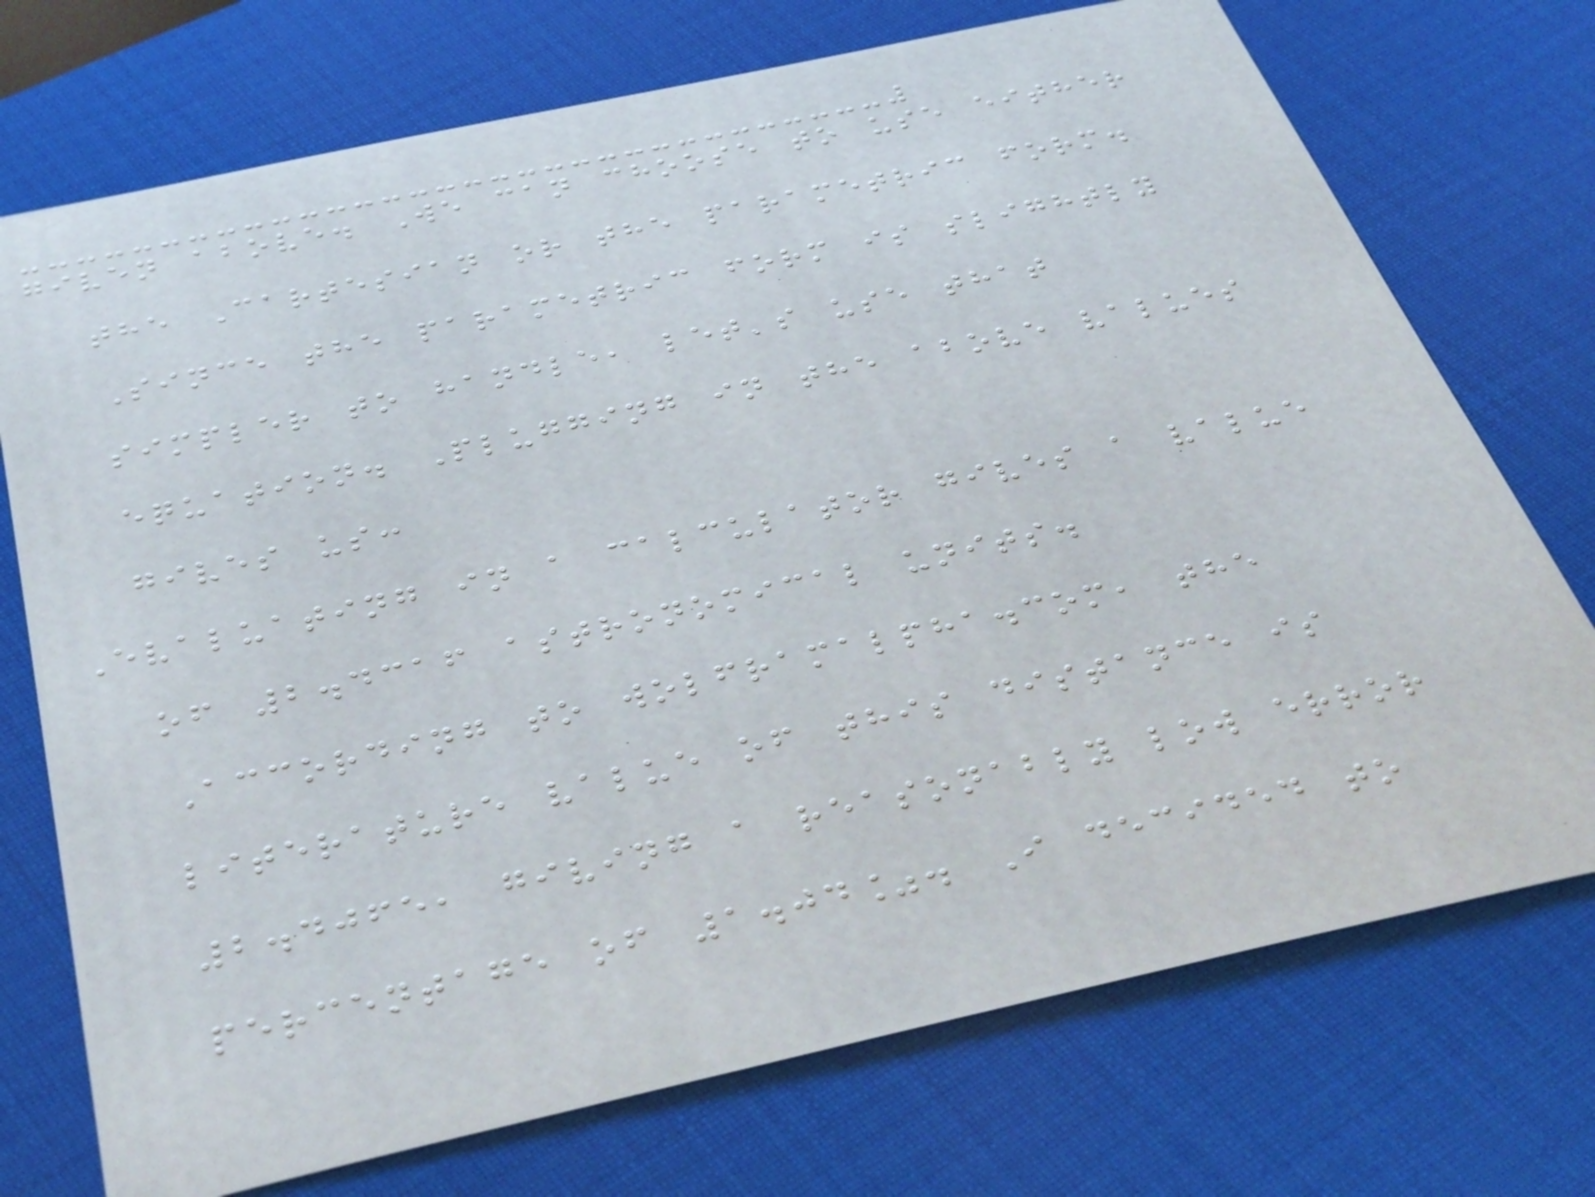given above. We can choose to use either
the Cartesian or the parametric form.
Since the parametric form is slightly
simpler to handle, let's use that
equation. Plugging in the above values
gives us:
Evaluating in a calculator gives a value
of 2.4316 astronomical units.
According to wolframalpha.com, the
literature value of this distance is
2.4065, giving a reasonably low error
percentage of 1.04%. I decided to
